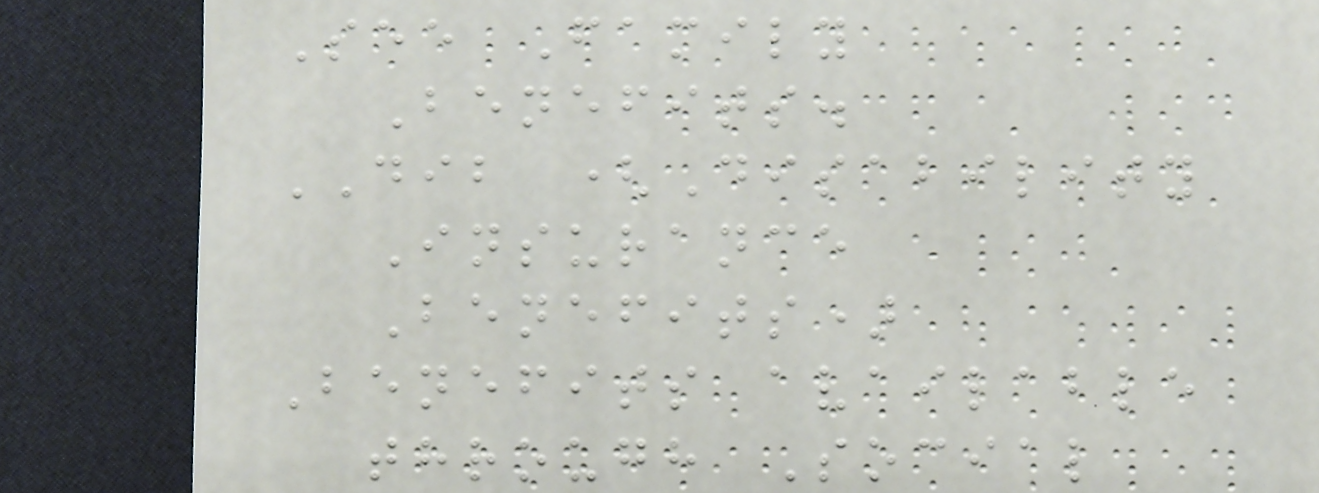See Family
Benefits.
DIB (Disability
Insurance
Benefits)
Benefits available
through Social
